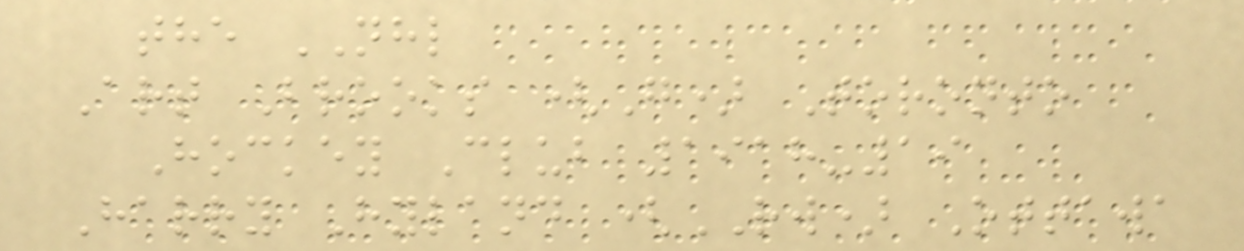the NHL
Art Brooks (G) Toronto
Hockey Club 1918-19
Harry Hyland (RW) Ottawa
